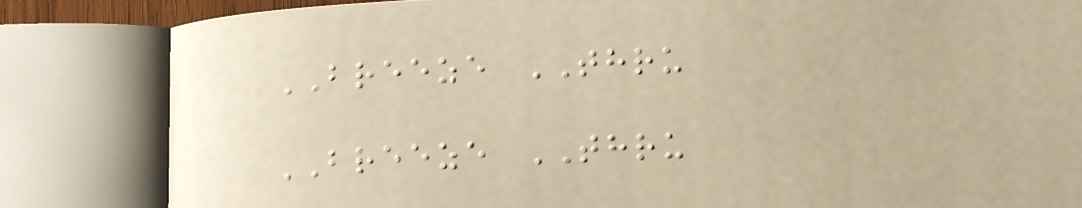BREEZE THRU
BREEZE THRU
